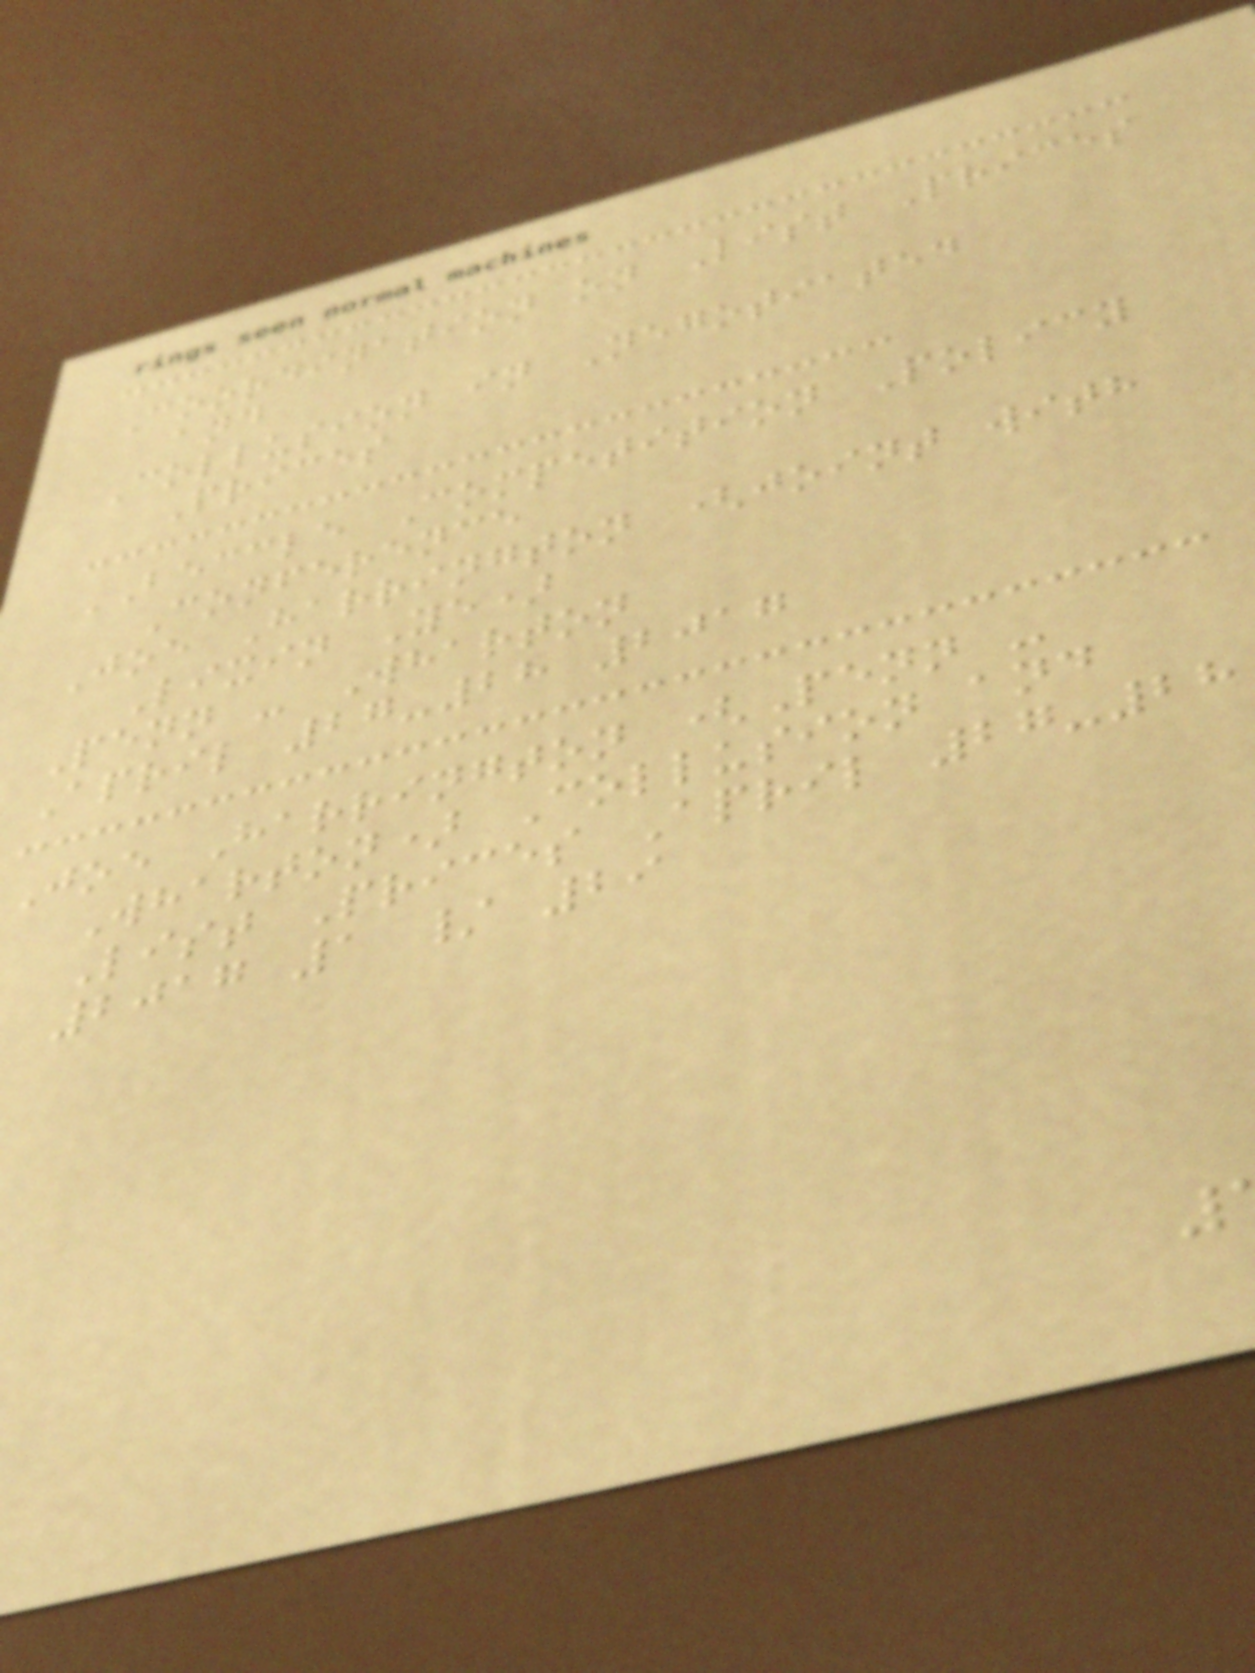Coordination on List Prices
and
Collusion in Negotiated
Prices
BECCLE Competition Policy
Conference
Joe Harrington (joint with
Lixin Ye)
Penn - Wharton
April 27-28 2017
Joe Harrington (Penn -
Wharton) Collusion and
List Prices April 27-28
2017 1 / 29
